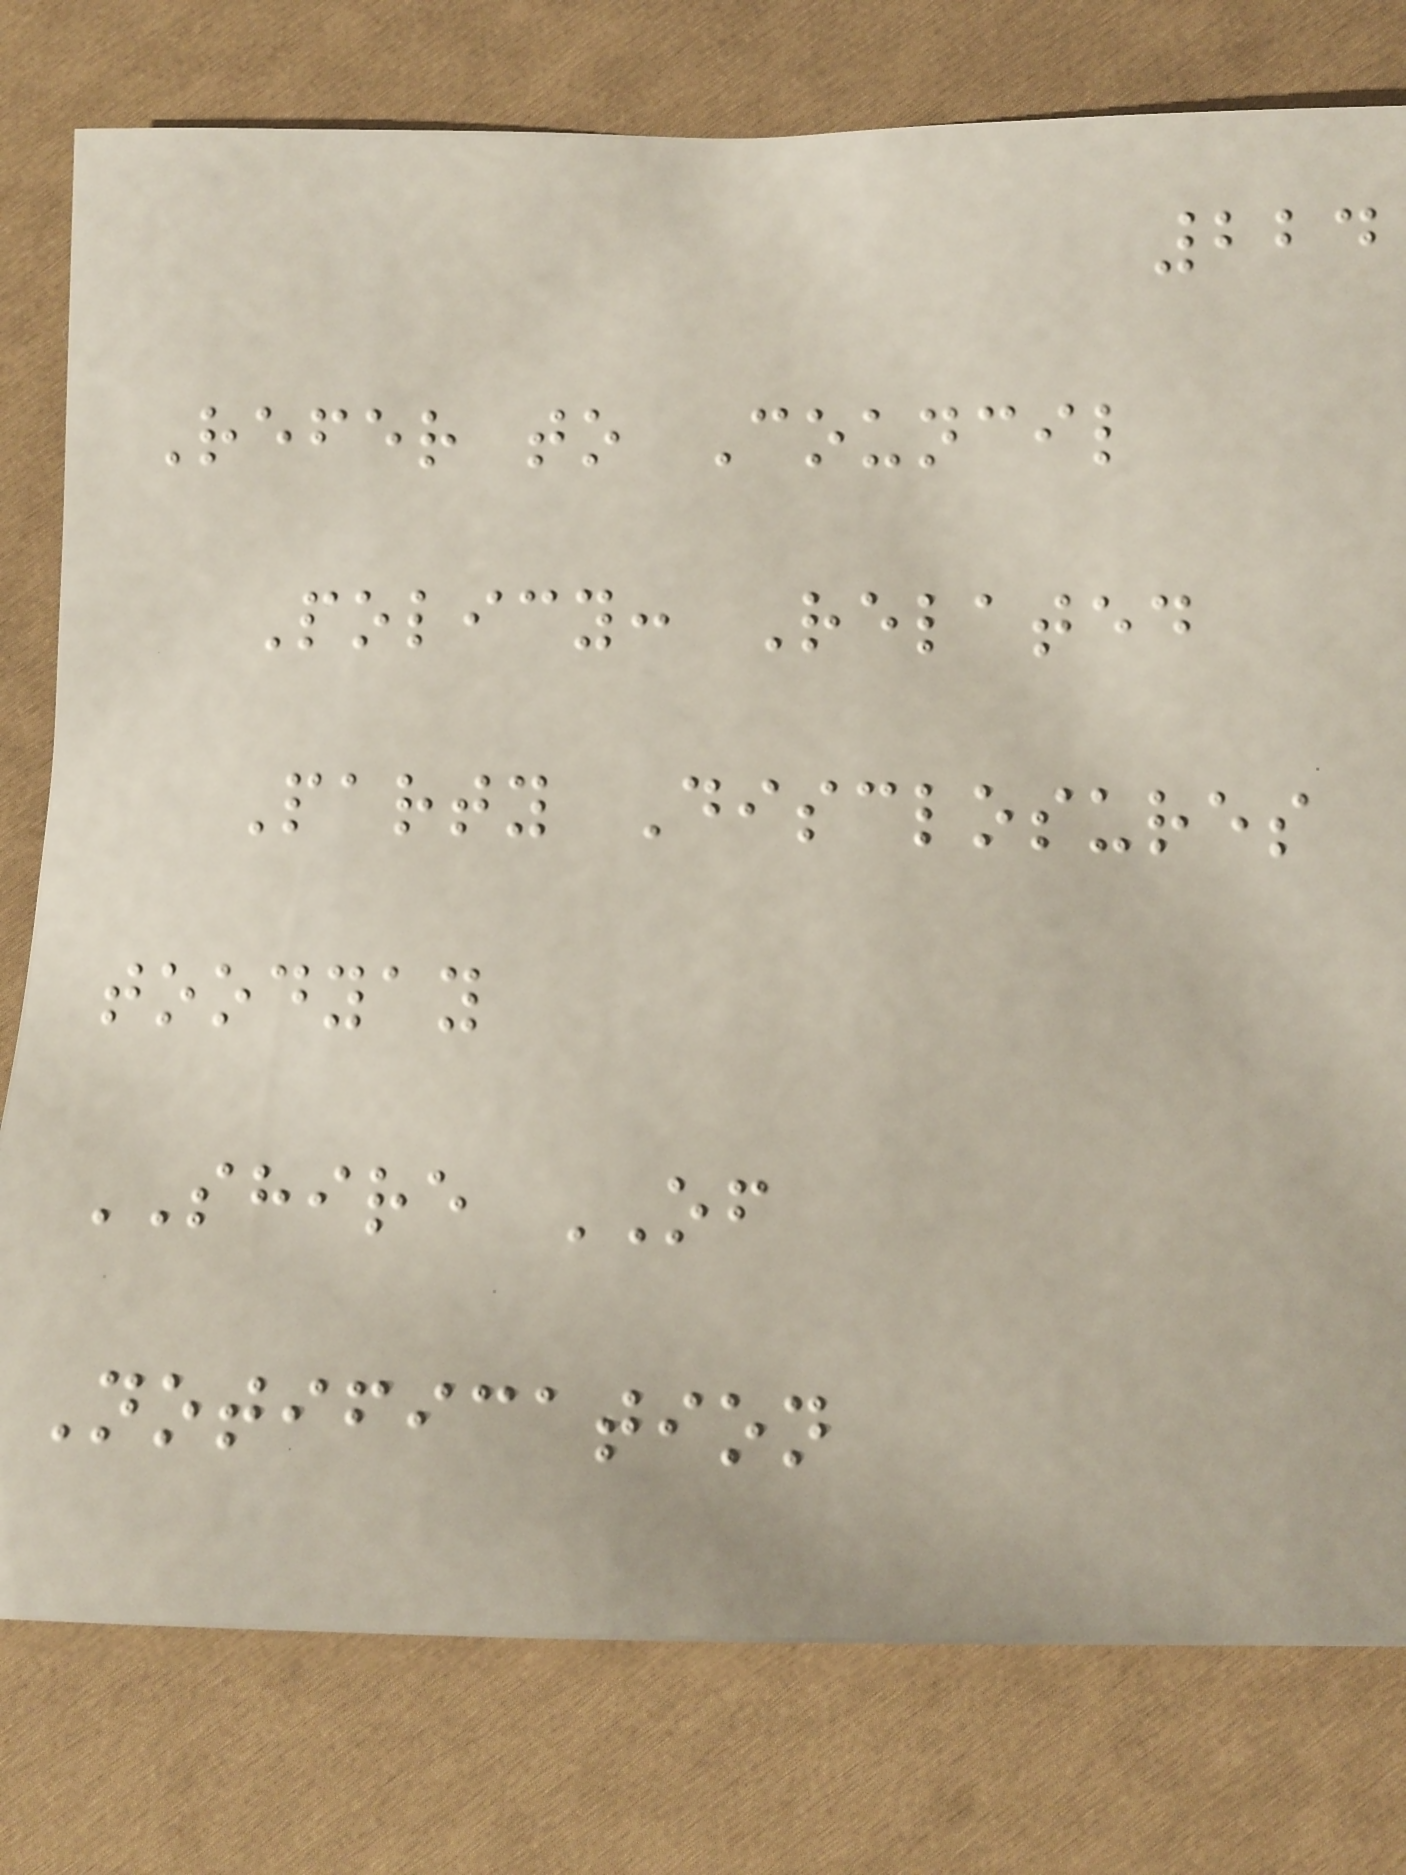224
Refer to Council
Policy: Related
Party Disclosures
toodyay
SHIRE OF
Notification
